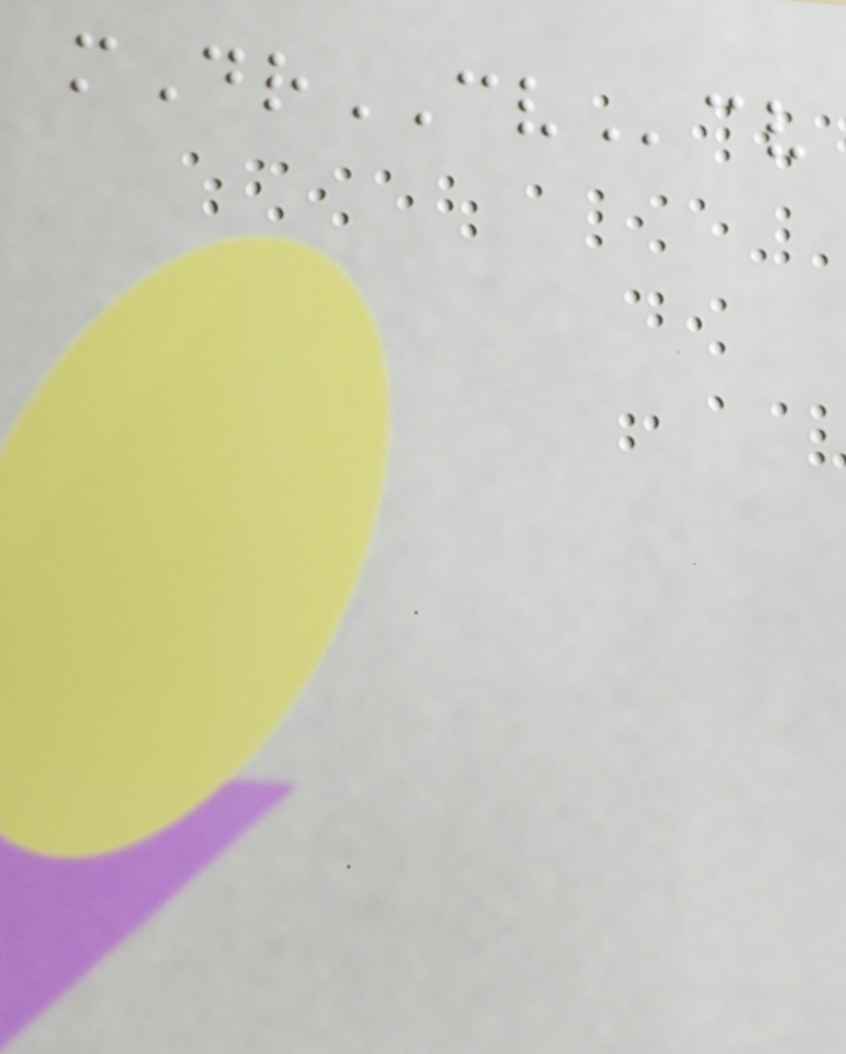mDrCVcv
